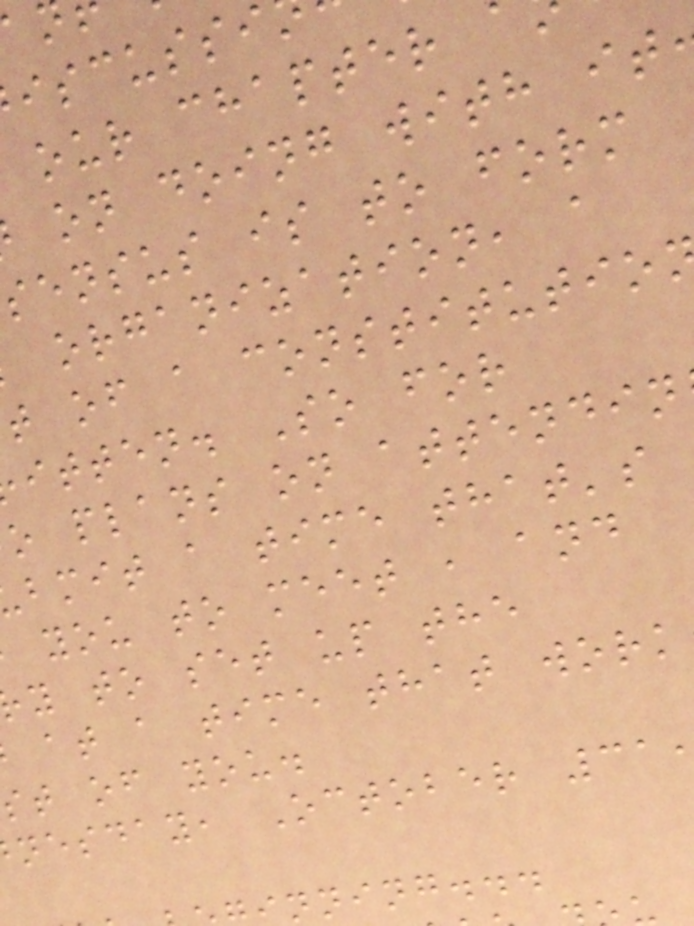our chapter
on doing with it
sensus is to form
organization, a
t of a constitutio
itten. So for
o plans on attendin
bmit a time that's
you to meet , and
y to set up the
at a time that work
t of you.
nesday, October 31
nning...
